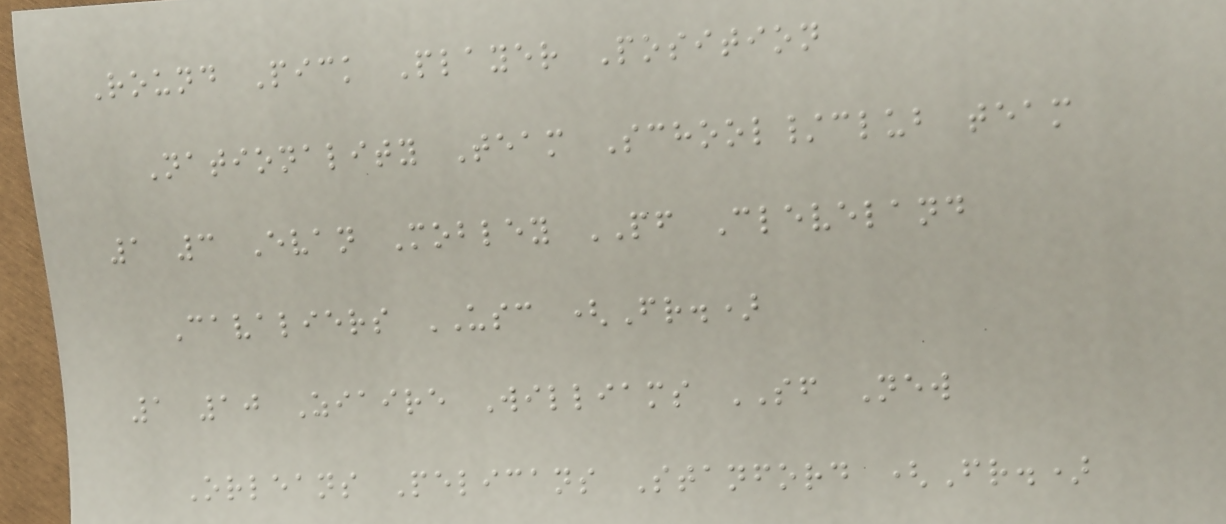Round Pick Player Position
Nationality Team School/club team
1 3 Evan Mobley PF Cleveland
Cavaliers USC (Fr.)
1 10 Ziaire Williams SF New
Orleans Pelicans Stanford (Fr.)
